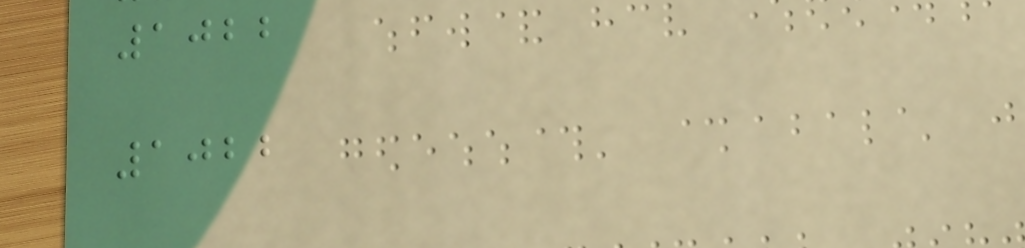1022
1022
